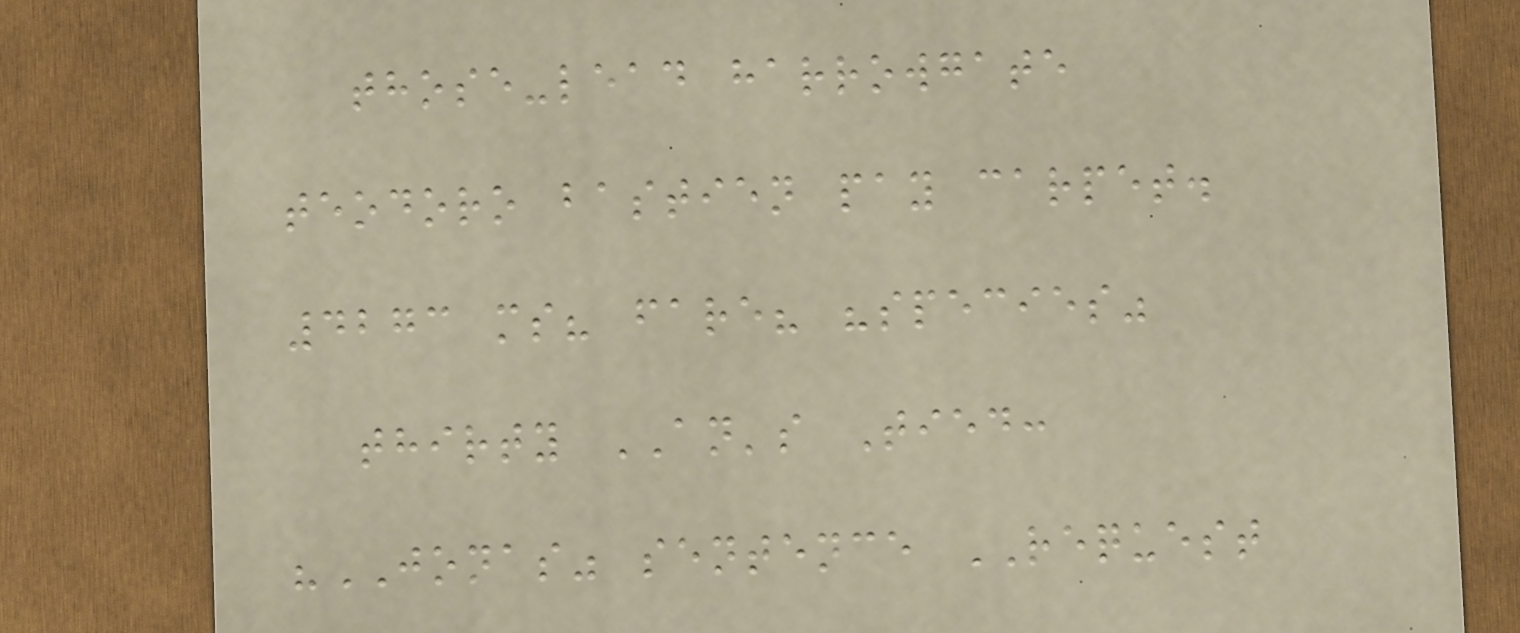those-lead harrowgate
teodoro bastien pay carpet.
4273 ms? fare? "species"
thirty AN's Tied:
"JONAS" sentence REQUEST
